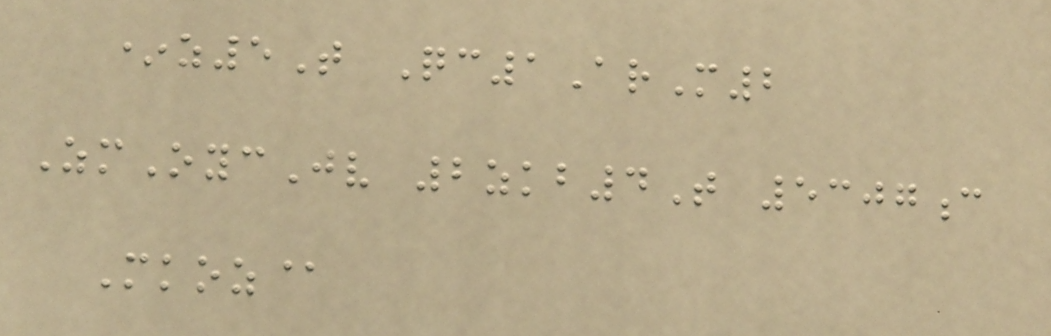*z5T Qc1ArM2
ZmOycJv 2zkb4T 5307c
Mkoz@
